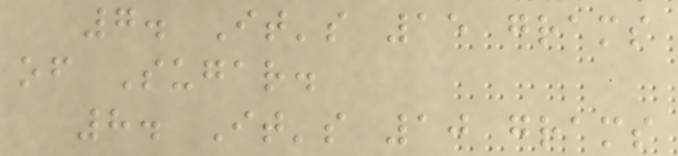7. It's 15 grams
of Sugar.
8. It's 10 grams
